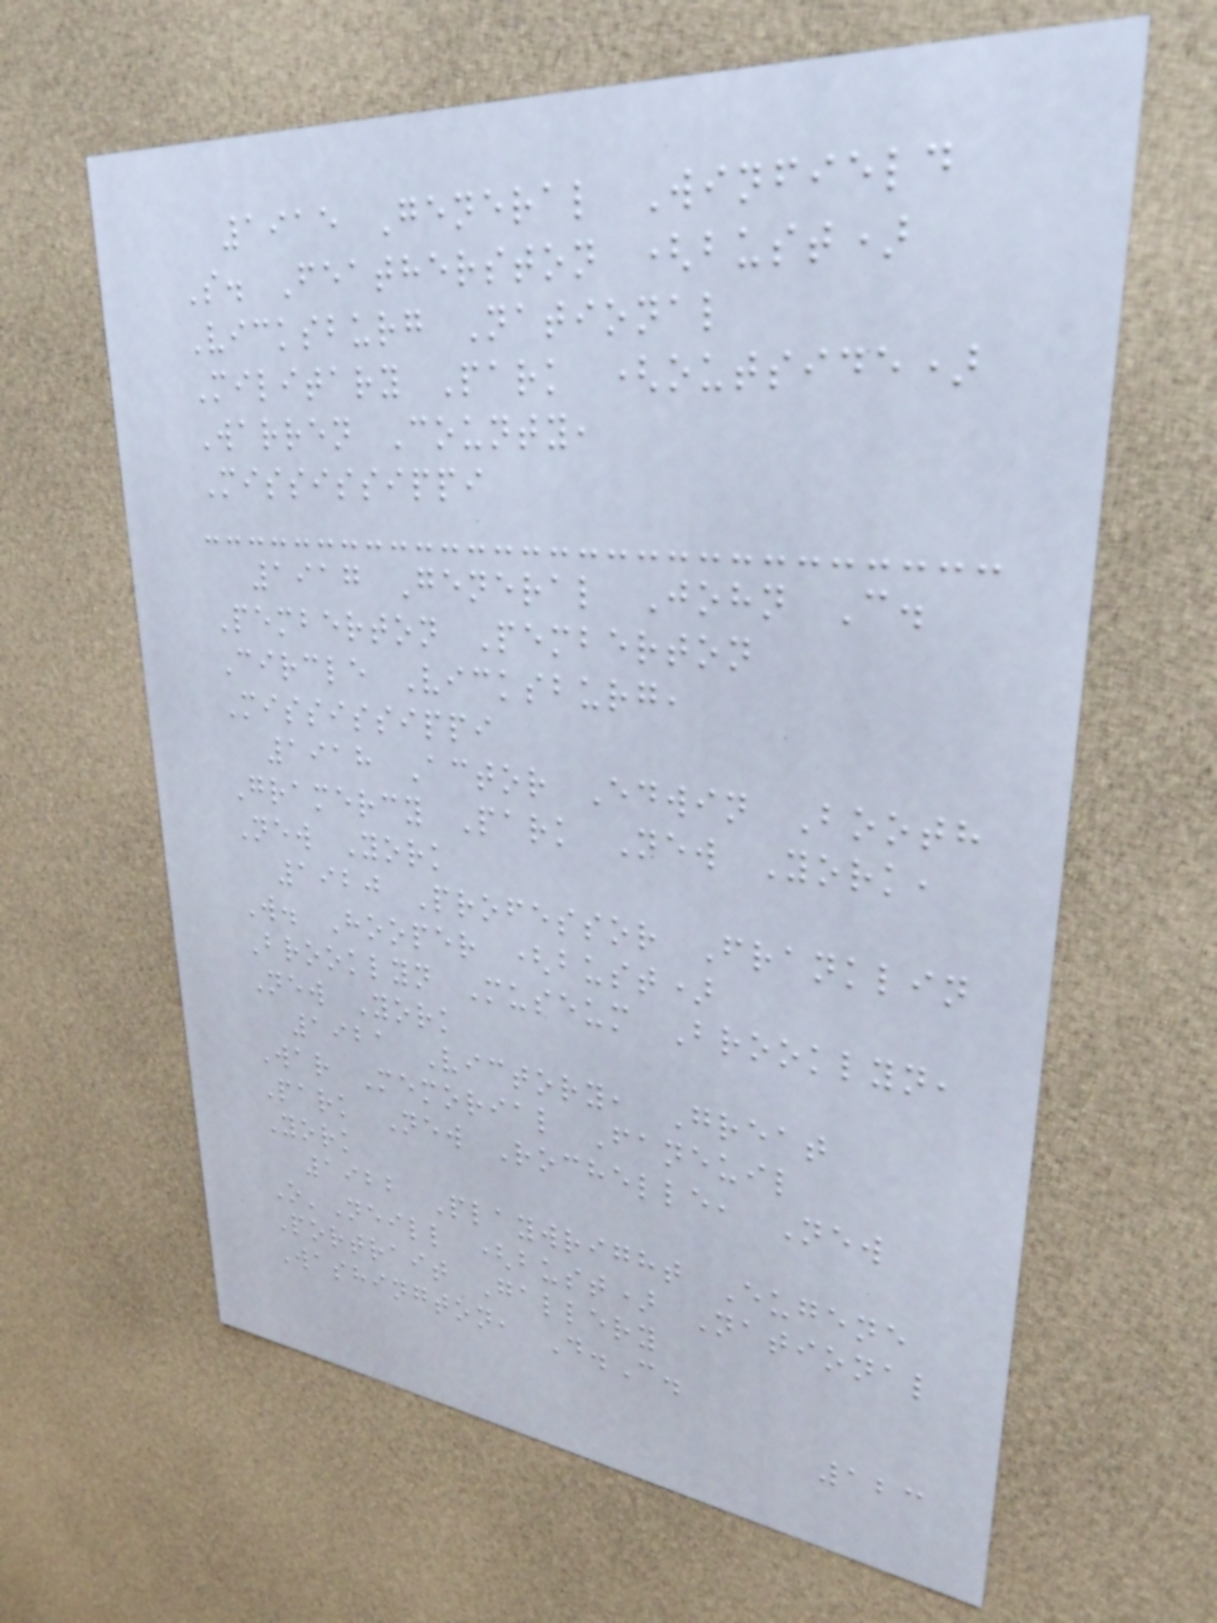1915 General Winfield
S. Featherston (bust)
Vicksburg National
Military Park (outside)
Warren County,
Mississippi
1917 General John C.
Pemberton Pemberton
Circle Vicksburg,
Mississippi
1918 Actor Edwin Booth
Gramercy Park New York,
New York
1920 Professor Franklin
W. Hooper (bust)
Brooklyn Museum Brooklyn,
New York
1921 Victory, Great
War Memorial Faneuil
Park New Rochelle, New
York
1922 Playwright Eugene
O'Neill (bust) National
Portrait Gallery
Washington, D.C.
123
